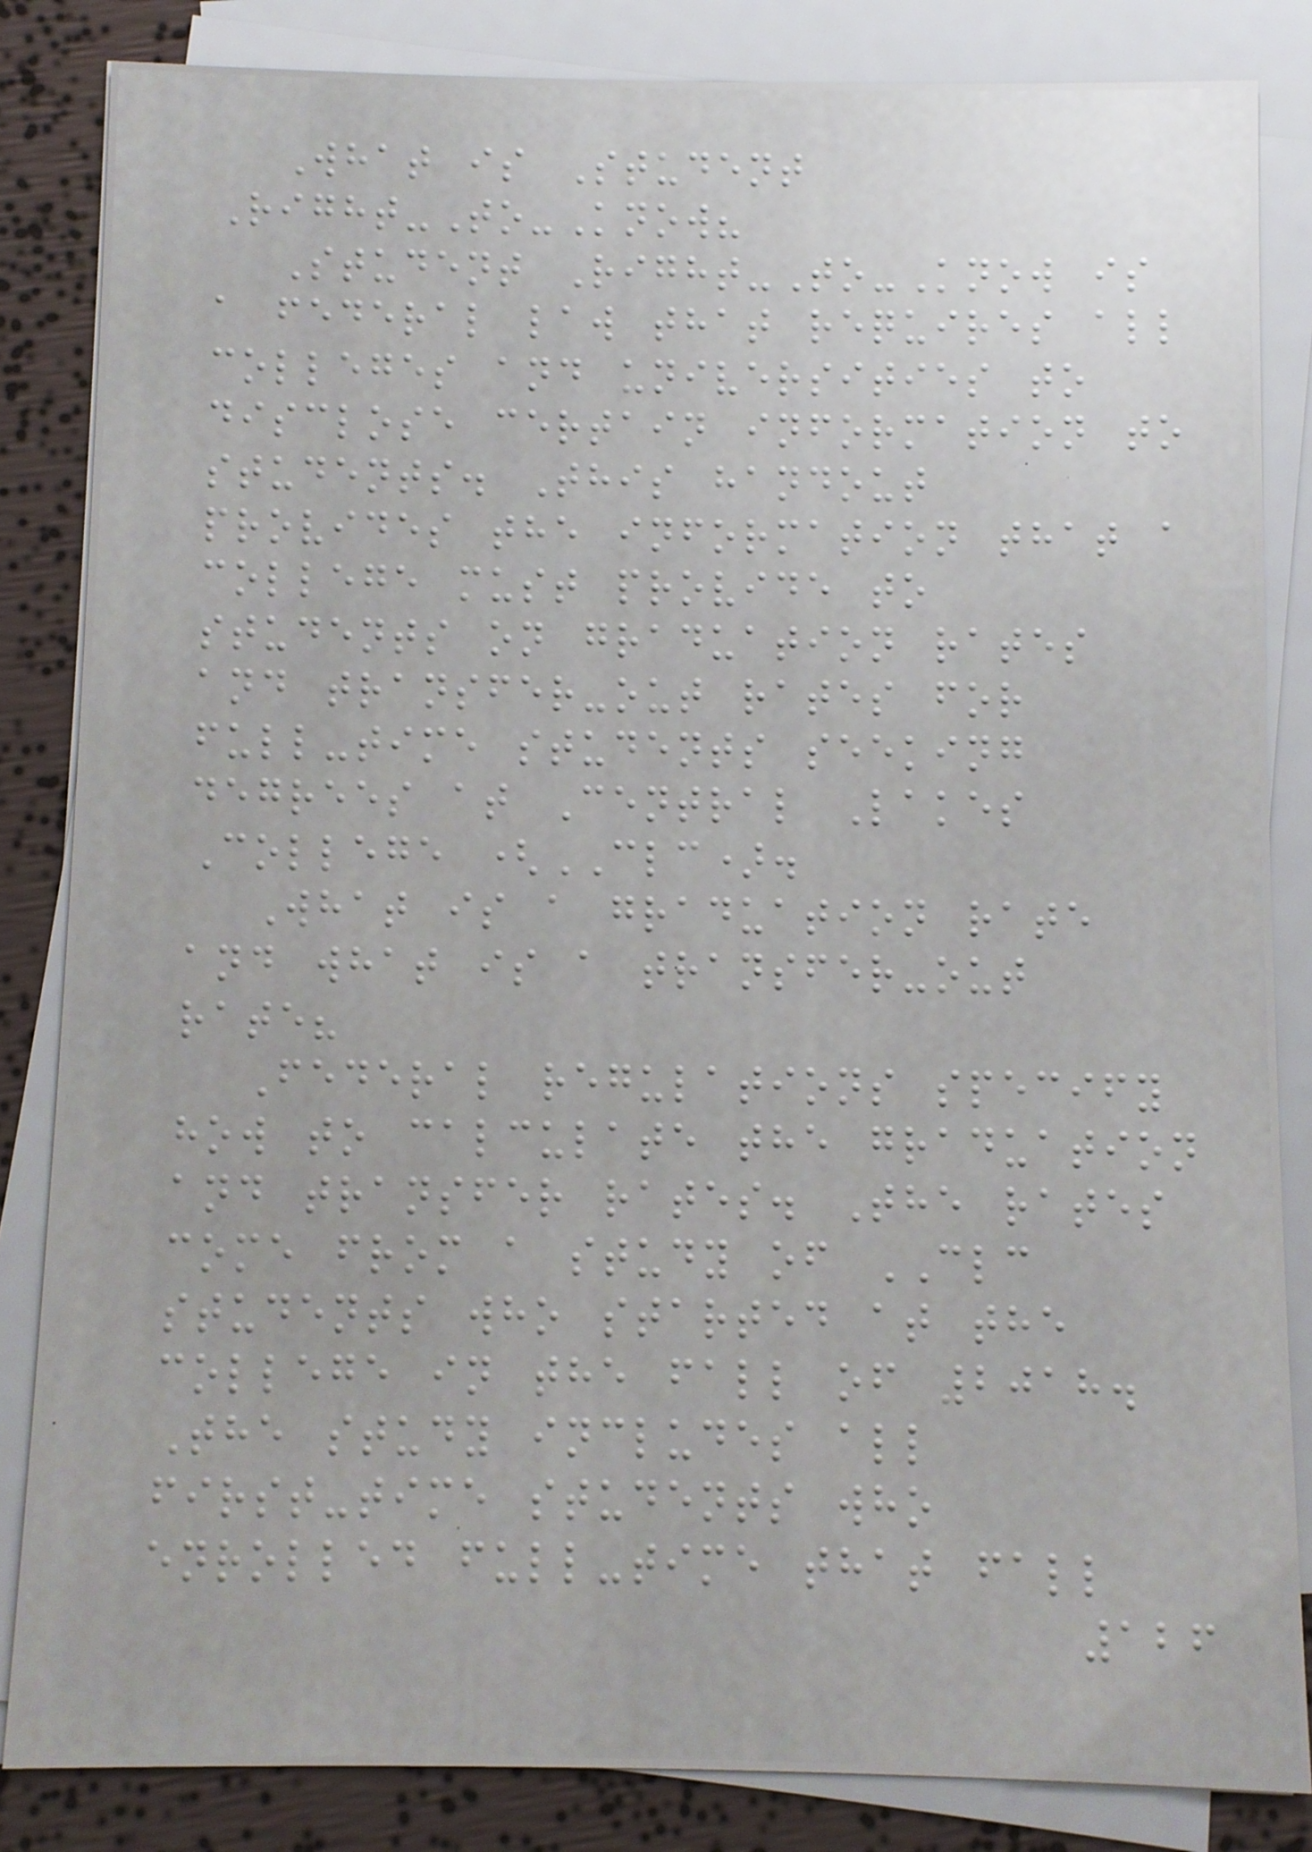What is Student
Right-To-Know?
Student Right-To-Know is
a federal law that requires all
colleges and universities to
disclose certain information to
students. This handout
provides the information that a
college must provide to
students on graduation rates
and transfer-out rates for
full-time students seeking
degrees at Central Lakes
College (CLC).
What is a graduation rate
and what is a transfer-out
rate?
Federal regulations specify
how to calculate the graduation
and transfer rates. The rates
come from a study of CLC
students who started at the
college in the fall of 2018.
The study includes all
first-time students who
enrolled full-time that fall
126
